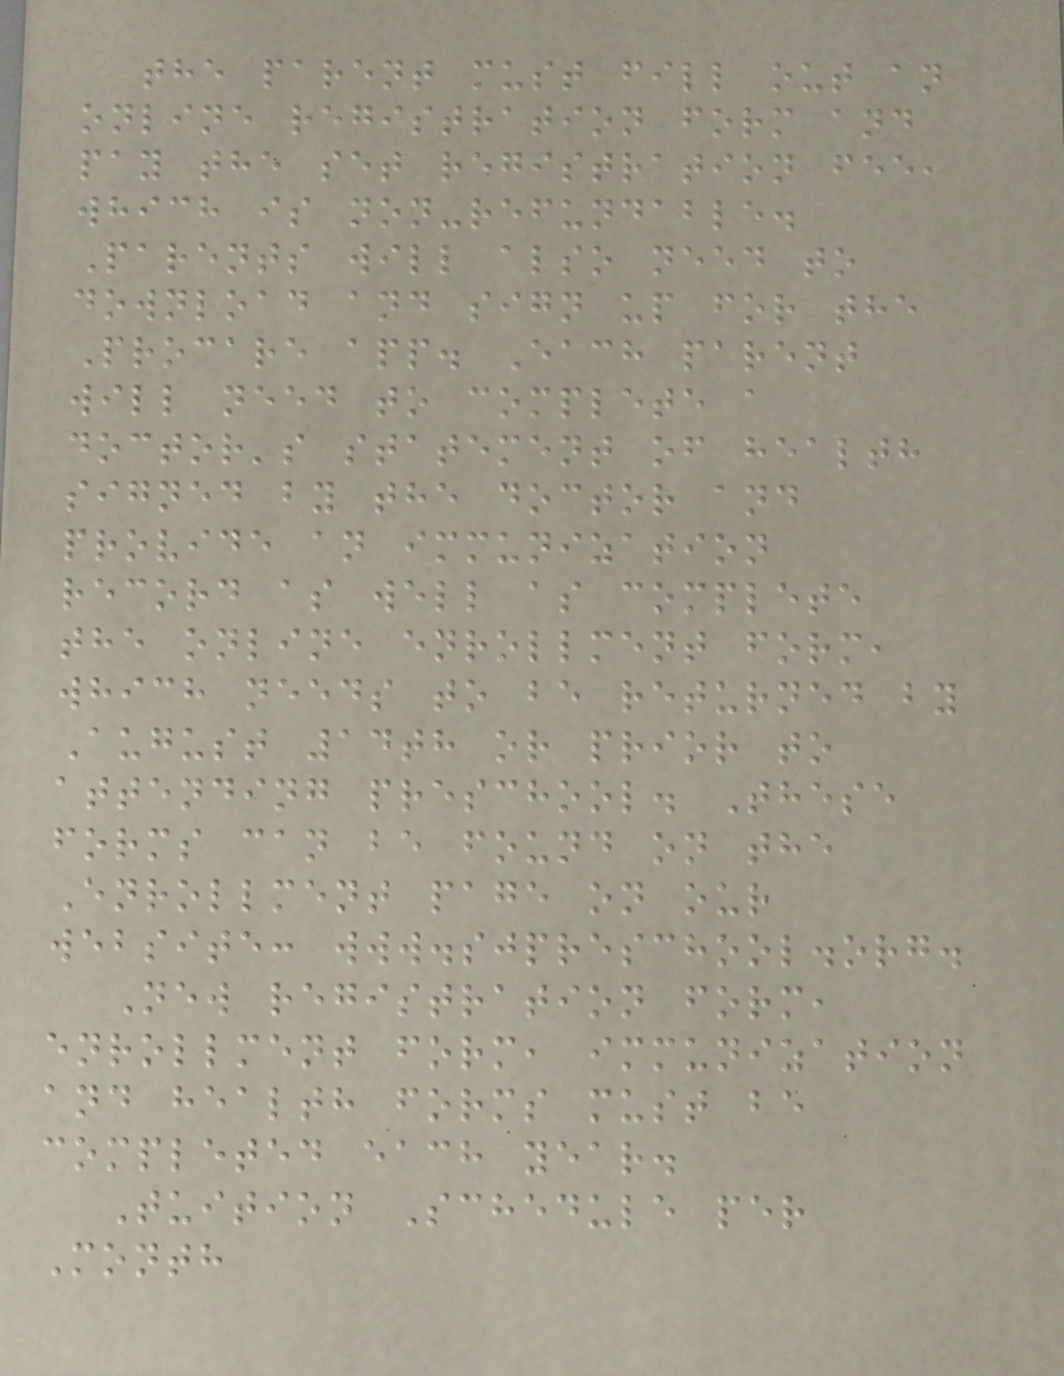the parent must fill out an
online registration form and
pay the set registration fee,
which is non-refundable.
Parents will also need to
download and sign up for the
Procare app. Each parent
will need to complete a
doctor's statement of health
signed by the doctor and
provide an immunization
record as well as complete
the online enrollment form,
which needs to be returned by
August 14th or prior to
attending preschool. These
forms can be found on the
Enrollment page on our
website: www.sjpreschool.org.
New registration form,
enrollment form, immunization
and health forms must be
completed each year.
Tuition Schedule per
Month
